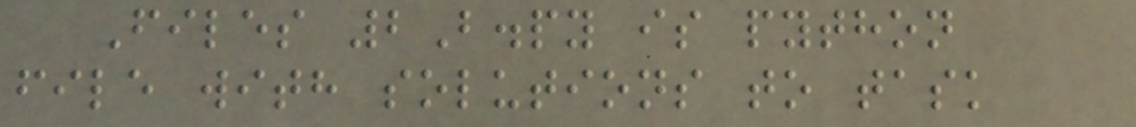Files 2B.py is python
file with solutions to task
